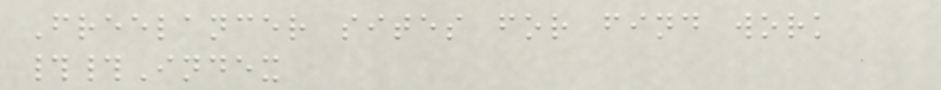Freelancer sites for find work
##Index
